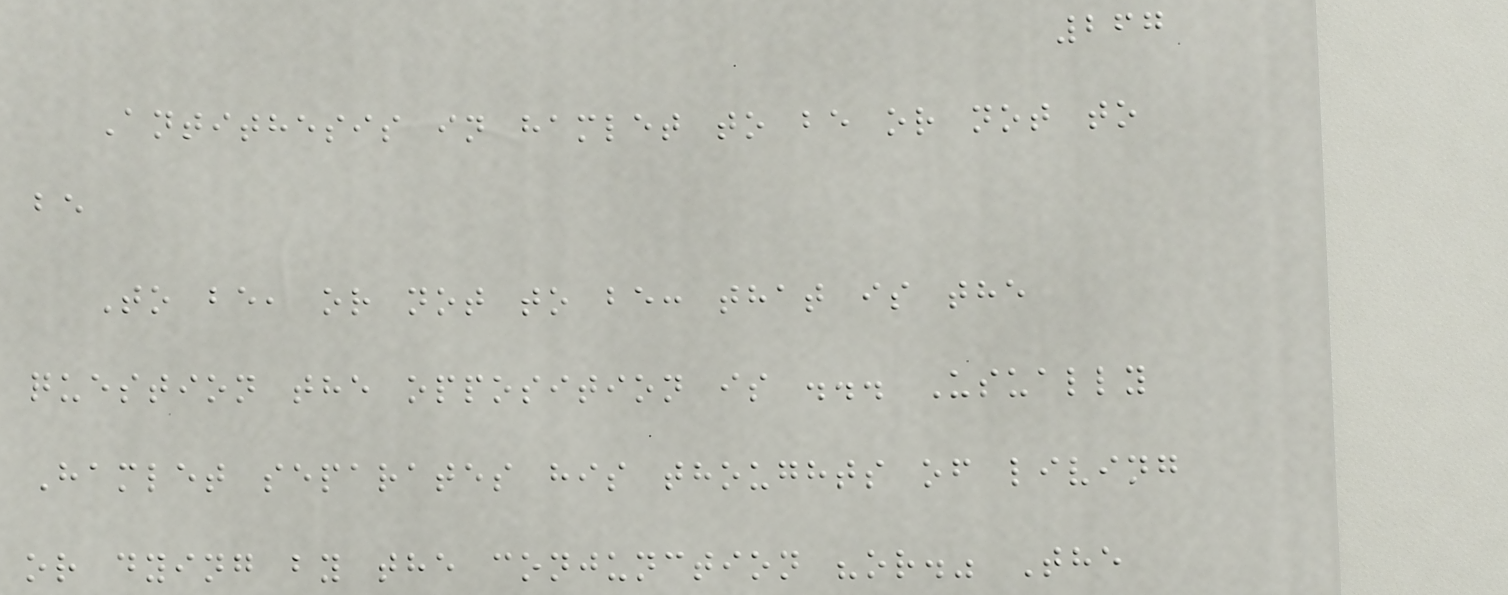267
Antithesis in hamlet to be or not to
be
To be, or not to be: that is the
question the opposition is ... Usually
Hamlet separates his thoughts of living
or dying by the conjunction "or." The
